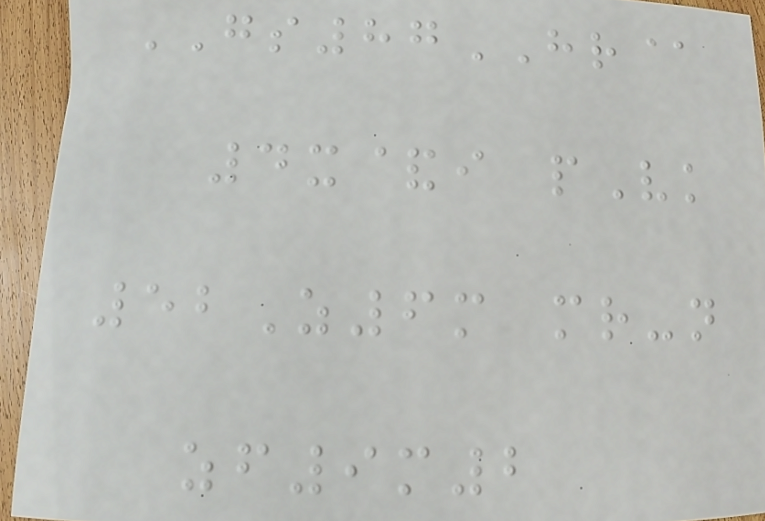GS87HR@
4x&i pVk
52Z6m mr-n
zf9m2
